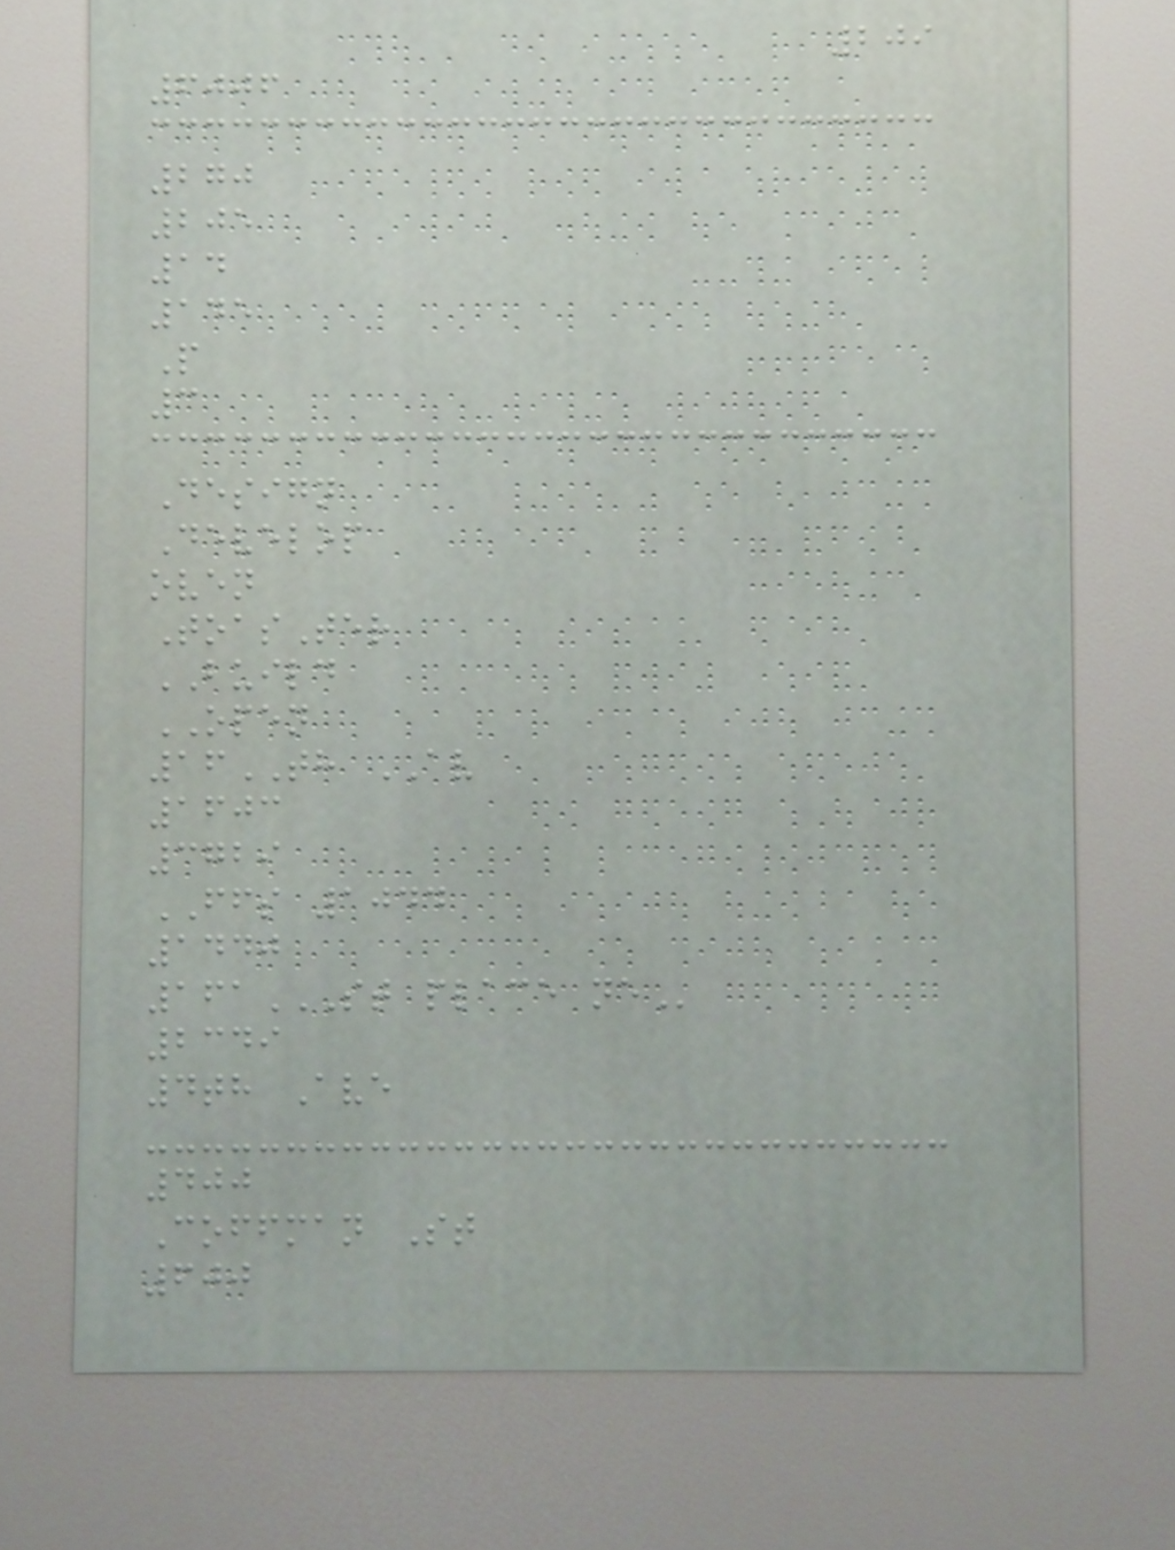209
6006
270
205
14
145
P
3
Design
Develop
oven
ToasTer
BUILD
OPEN
16TH AV
1603
3729
FFS 1044
1440
161ST PLACE NE
2349
4th Ave
400
Coffman St
600
